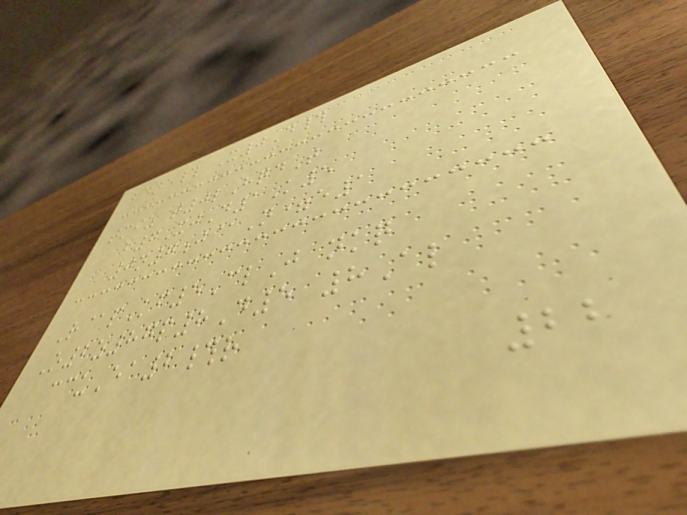bdne# X0D#
tmiz t0lHqdT
b7XjD1K5
0n7j@N=e1
R@pKf5ClJ nkq
O2z87p8D5 8Al
ccuEa2#r
22
